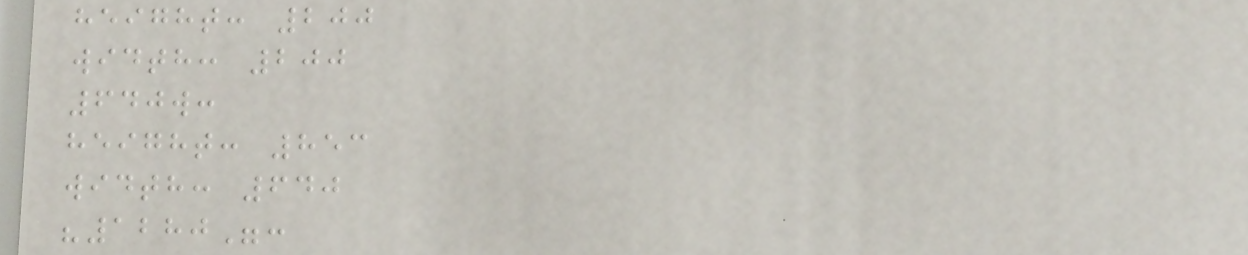height: 200
width: 200
640w:
height: 853
width: 640
"1280":
